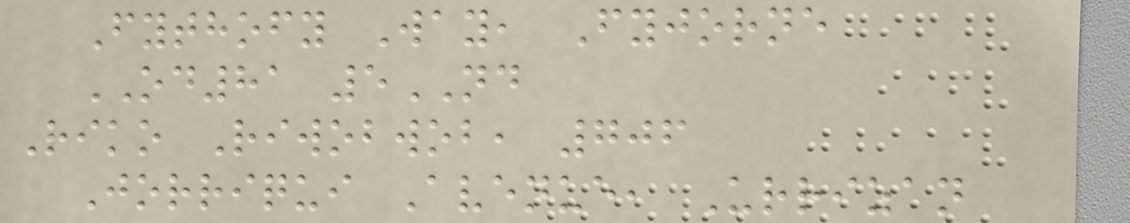Fythofy Way, Fyjorne
OD81 5ND
Riko Riwobwob, 706
Jorriqui Avenue, Urrizan
